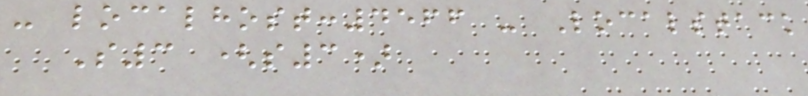- localhost:4566 - Localstack
S3 (s3)
